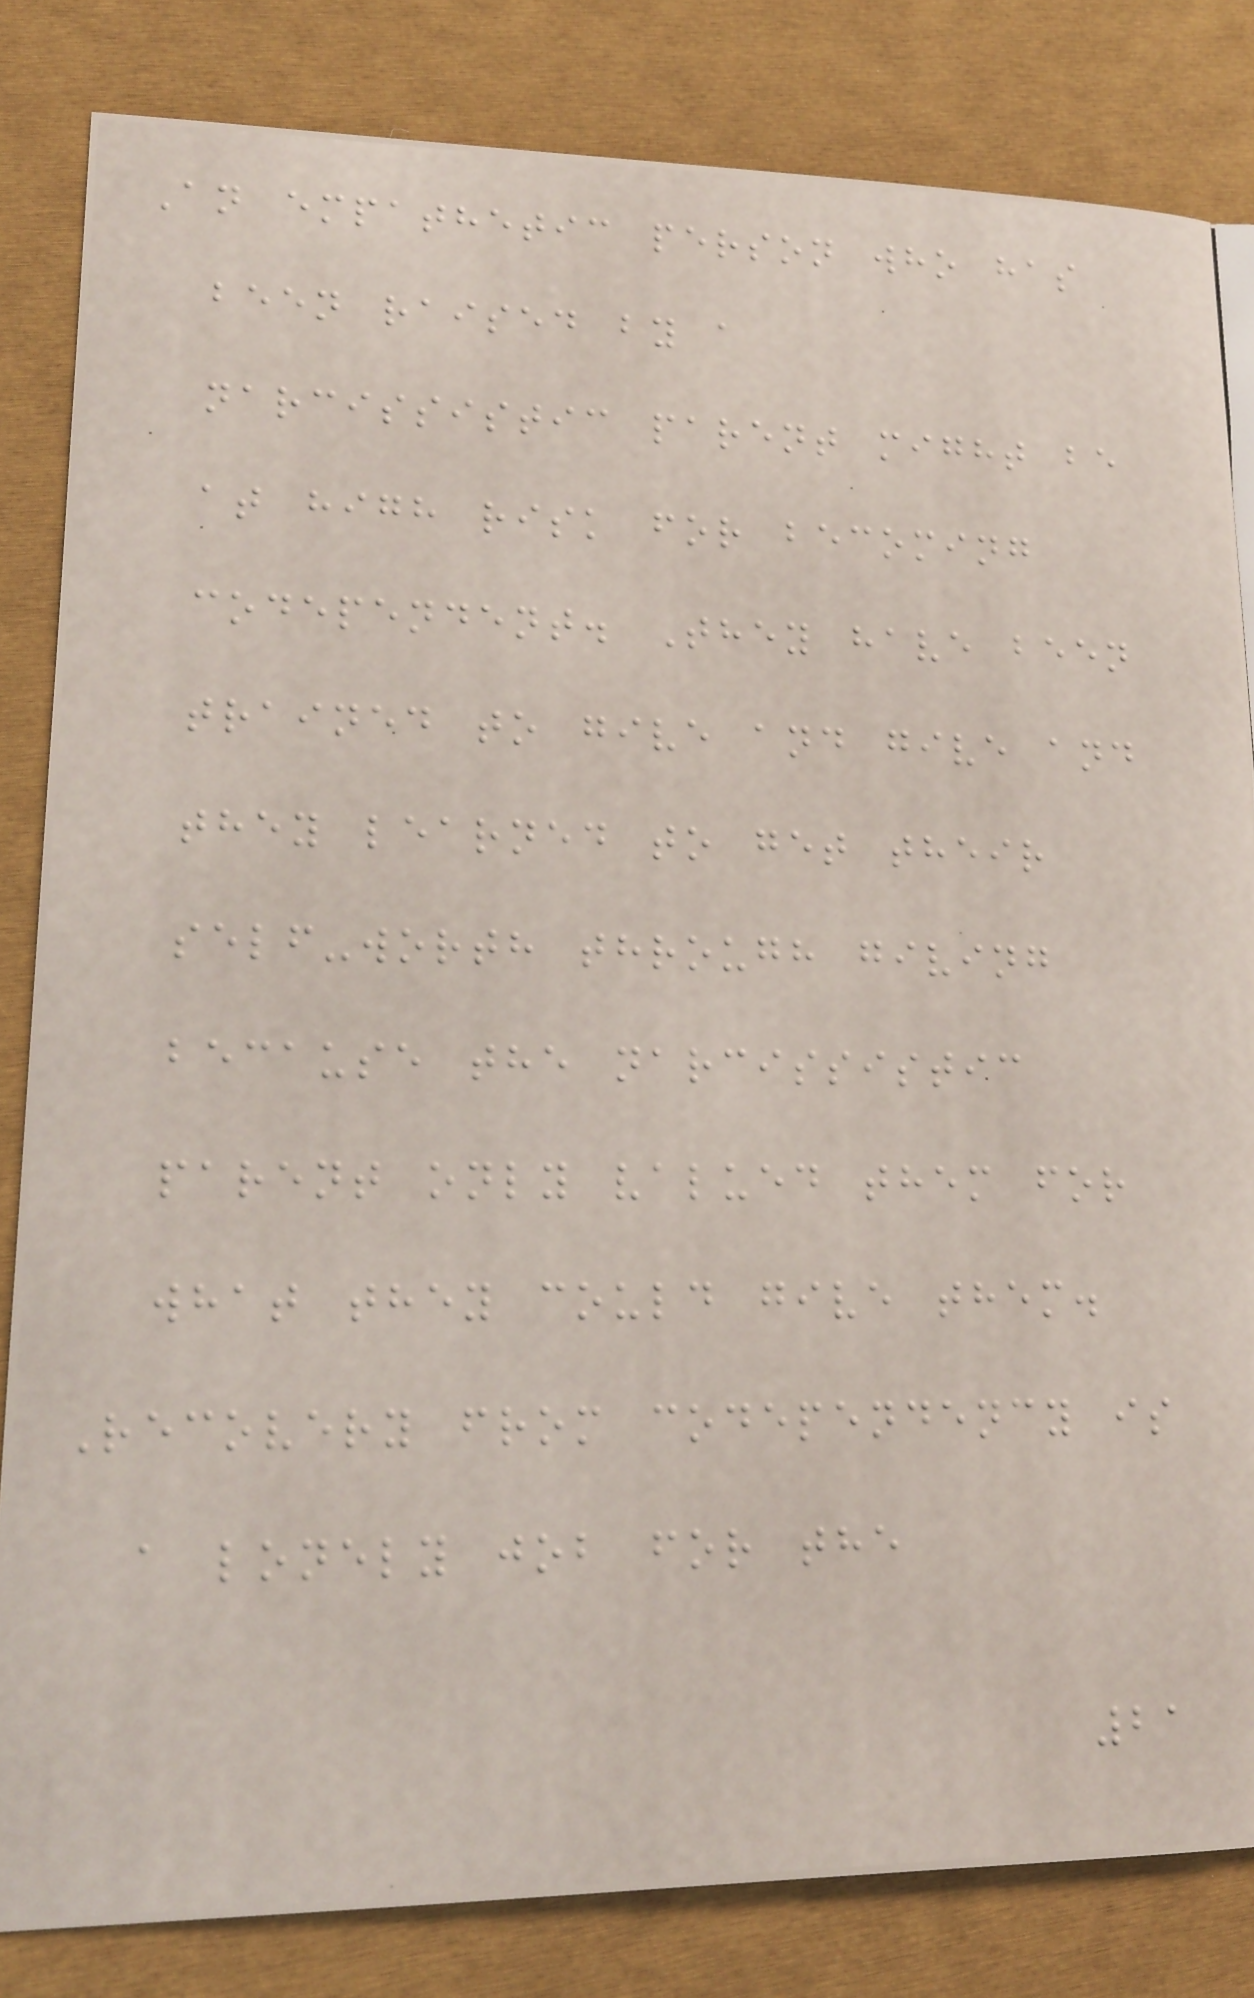An empathetic person who has
been raised by a
narcissistic parent might be
at high risk for becoming
codependent. They have been
trained to give and give and
they learned to get their
self-worth through giving
because the narcissistic
parent only valued them for
what they could give them.
Recovery from codependency is
a lonely job for the
21
